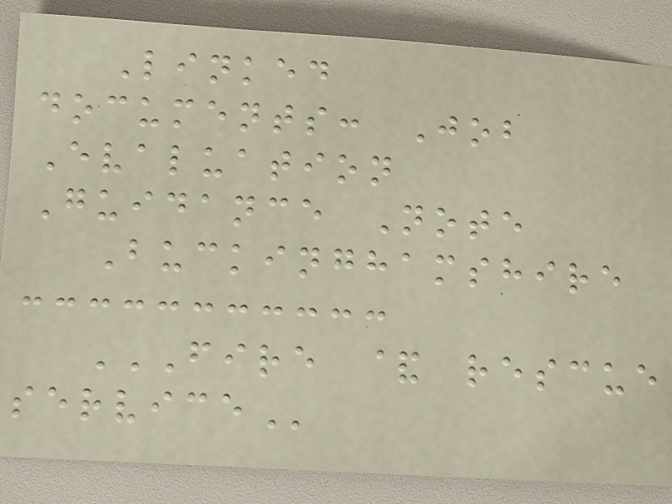Linked
documents: Job
Evaluation
Guidance Note
Buckinghamshire
FIRE & RESCUE
SERVICE
